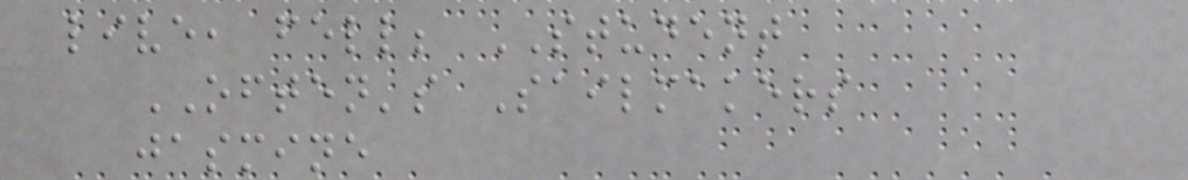live, fell; STUDENT
OFTEN's Sailmakers
jasmine
